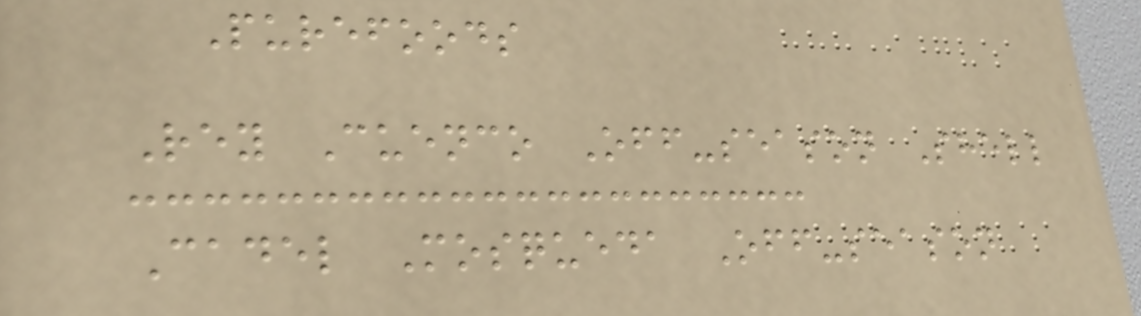Purefoods
Rey Cuenco Off-season Shell
Cadel Mosqueda Off-season
